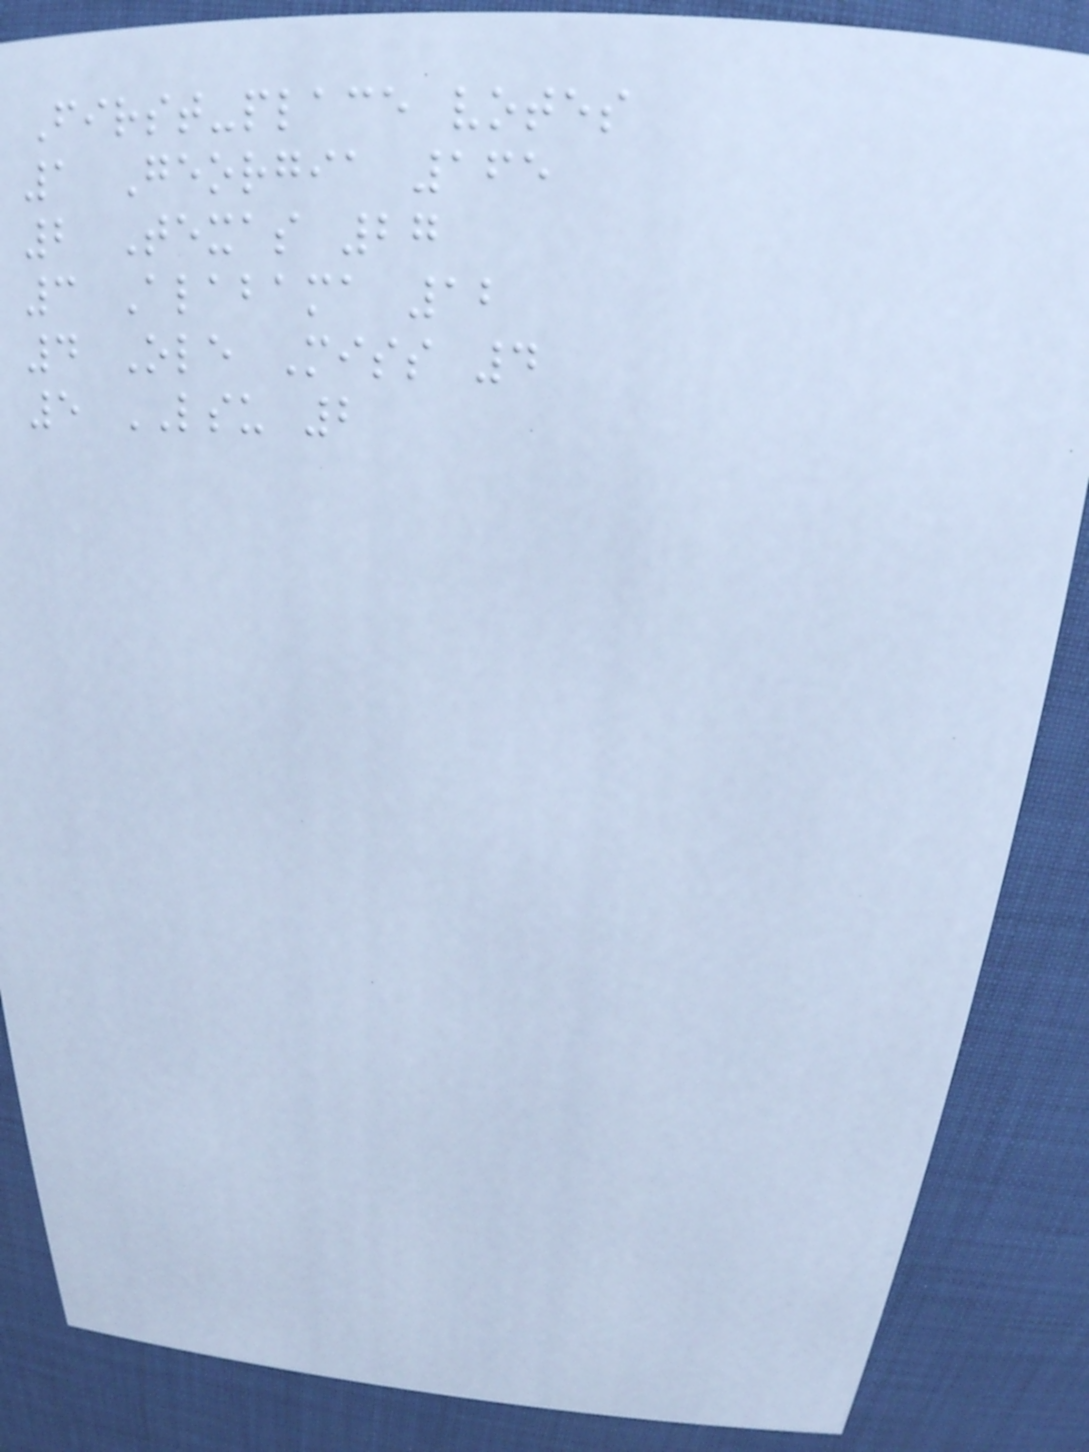First-place votes
1 Georgia 165
2 Texas 27
3 Alabama 12
4 Ole Miss 4
5 LSU 2
